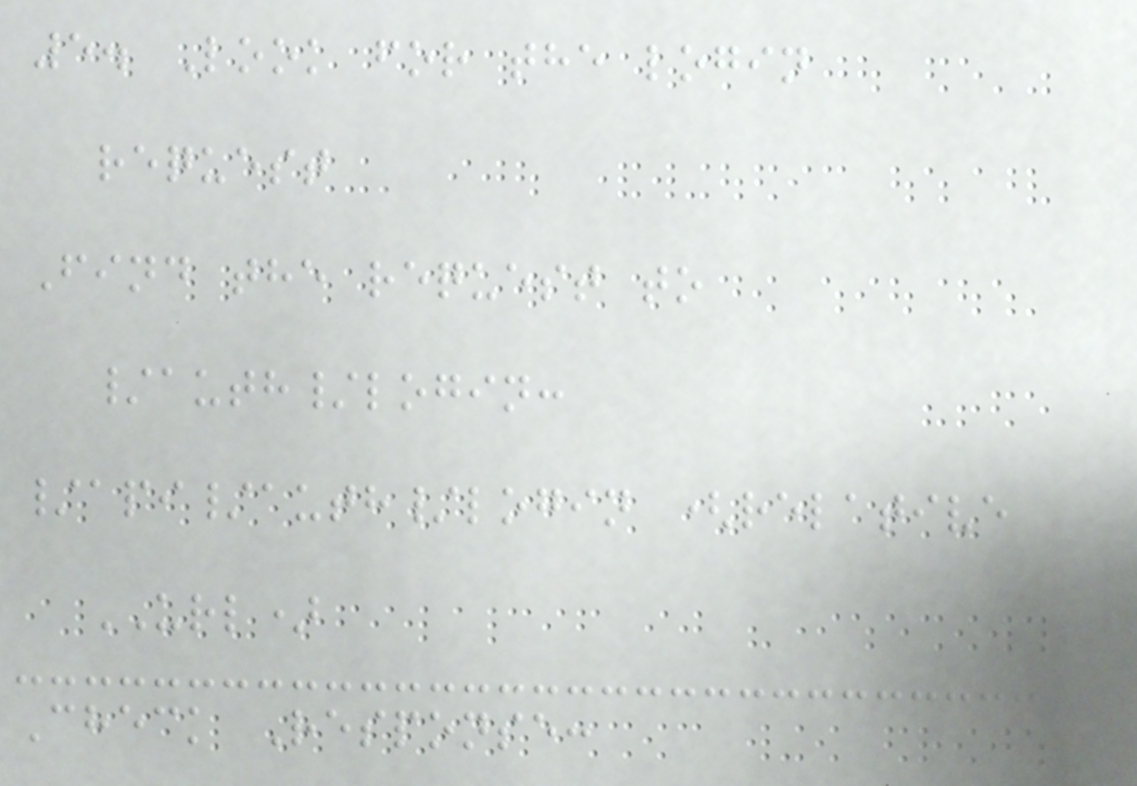5. Look for the login
request
Find the request to
/auth/login:
/api/auth/login (relative
URL)
Check Response:
